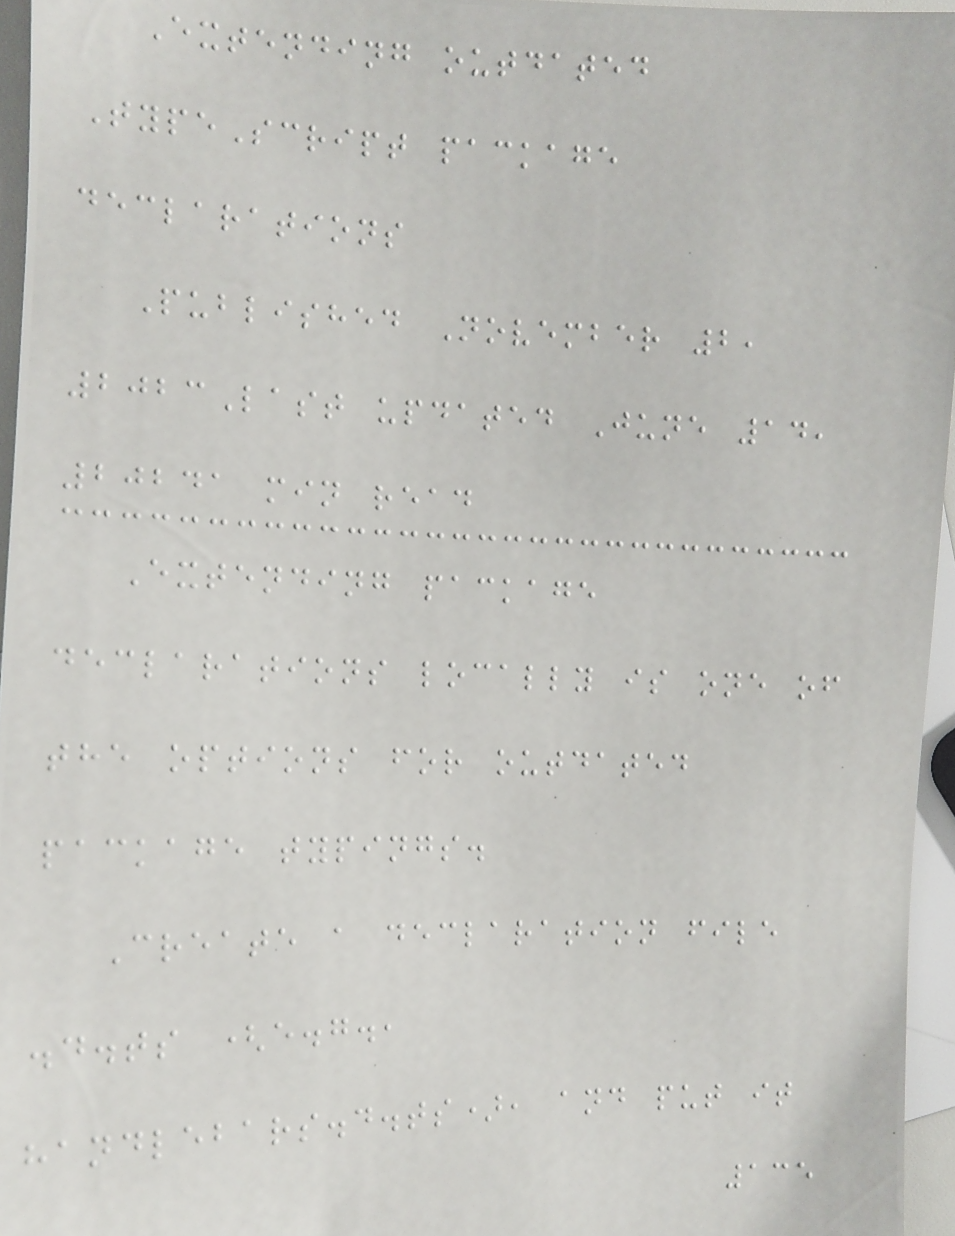Extending outdated
TypeScript package
declarations
Published November 2,
2023Last updated June 14,
20241 min read
Extending package
declarations locally is one of
the options for outdated
package typings.
Create a declaration file
.d.ts (e.g.,
handlebars.d.ts), and put it
135
